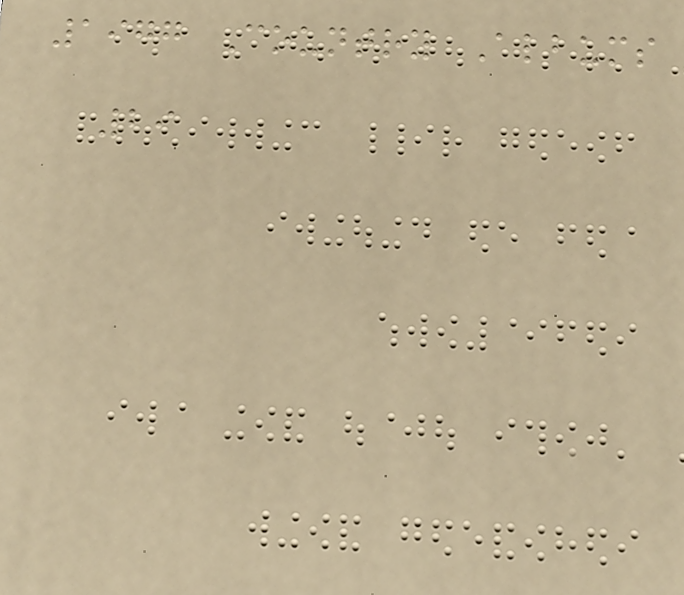1977 Country Albums
29
